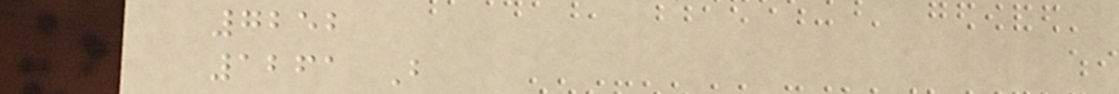7252
1261 B
